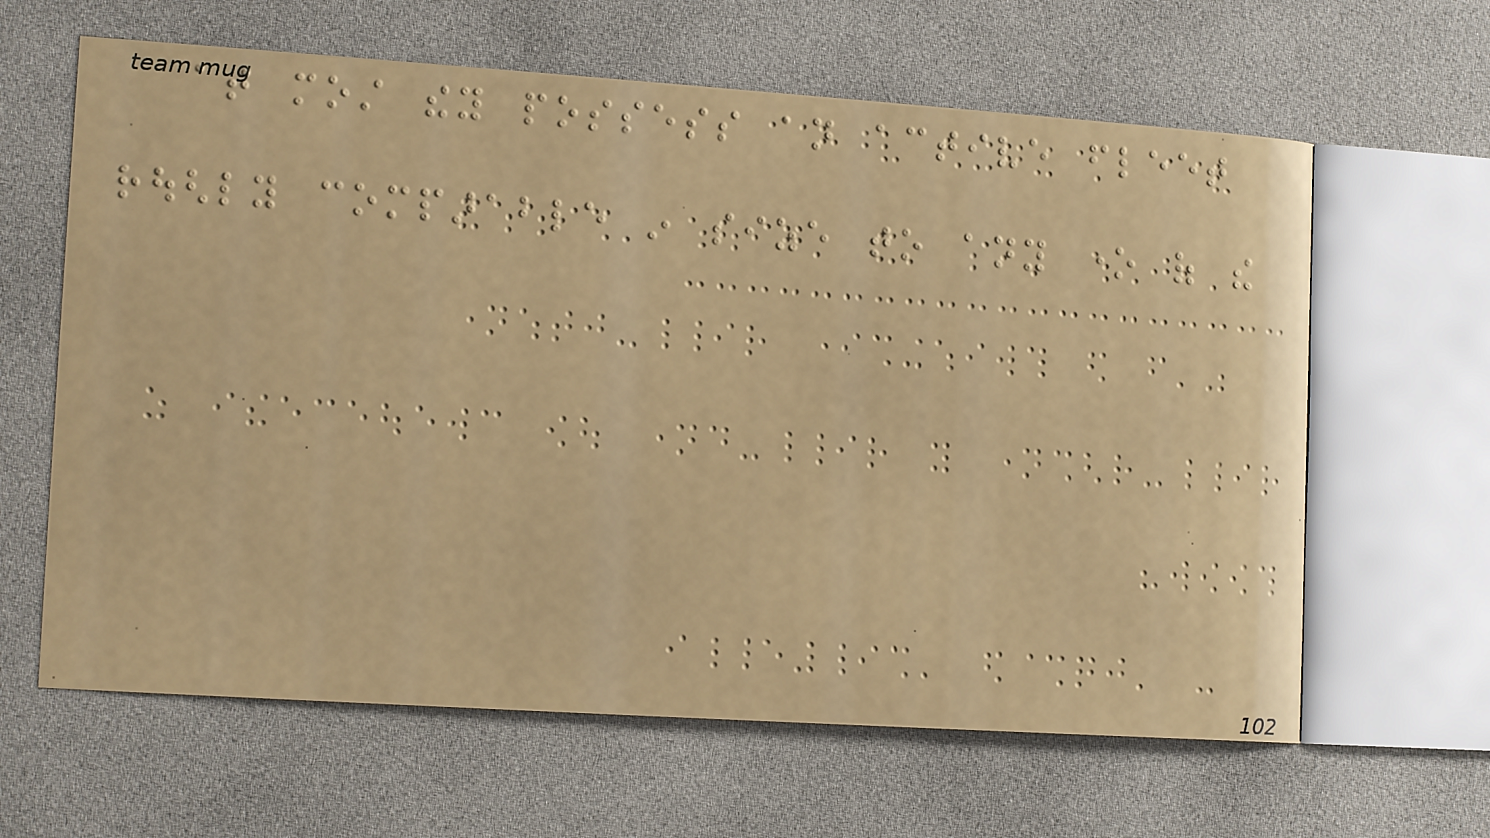at most they possess an active fleet
roughly comparable in size to any one of the
